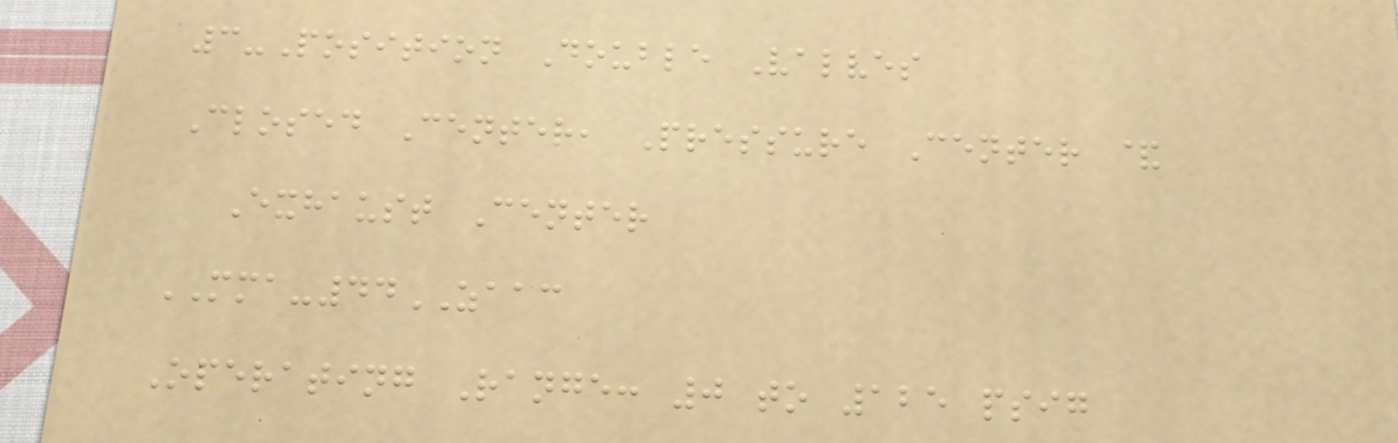3-Position Double Valves
Closed Center, Pressure Center &
Exhaust Center
MMA-44ZAAC
Operating Range: 0 to 125 psig
